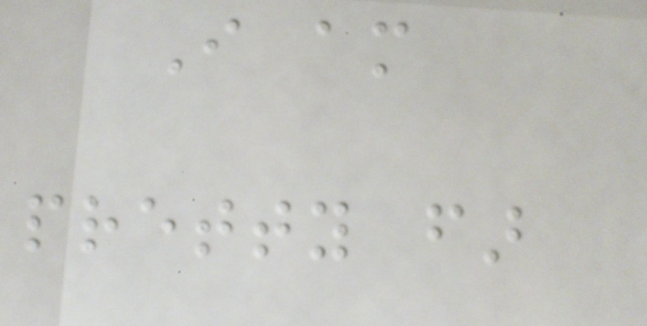I am
pretty far
